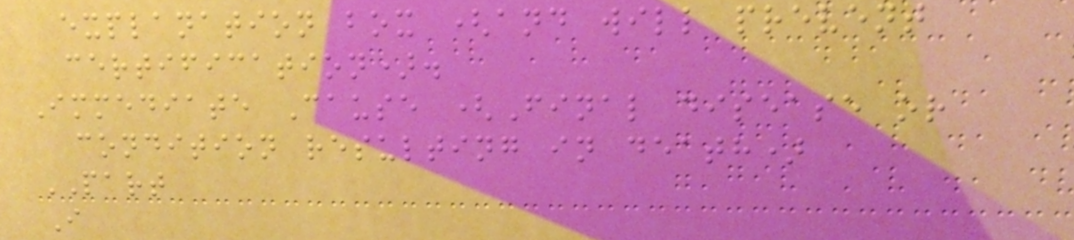explanation box (and will prevent
certification).
Immediate Cause (Final disease or
condition resulting in death)
PART
I
